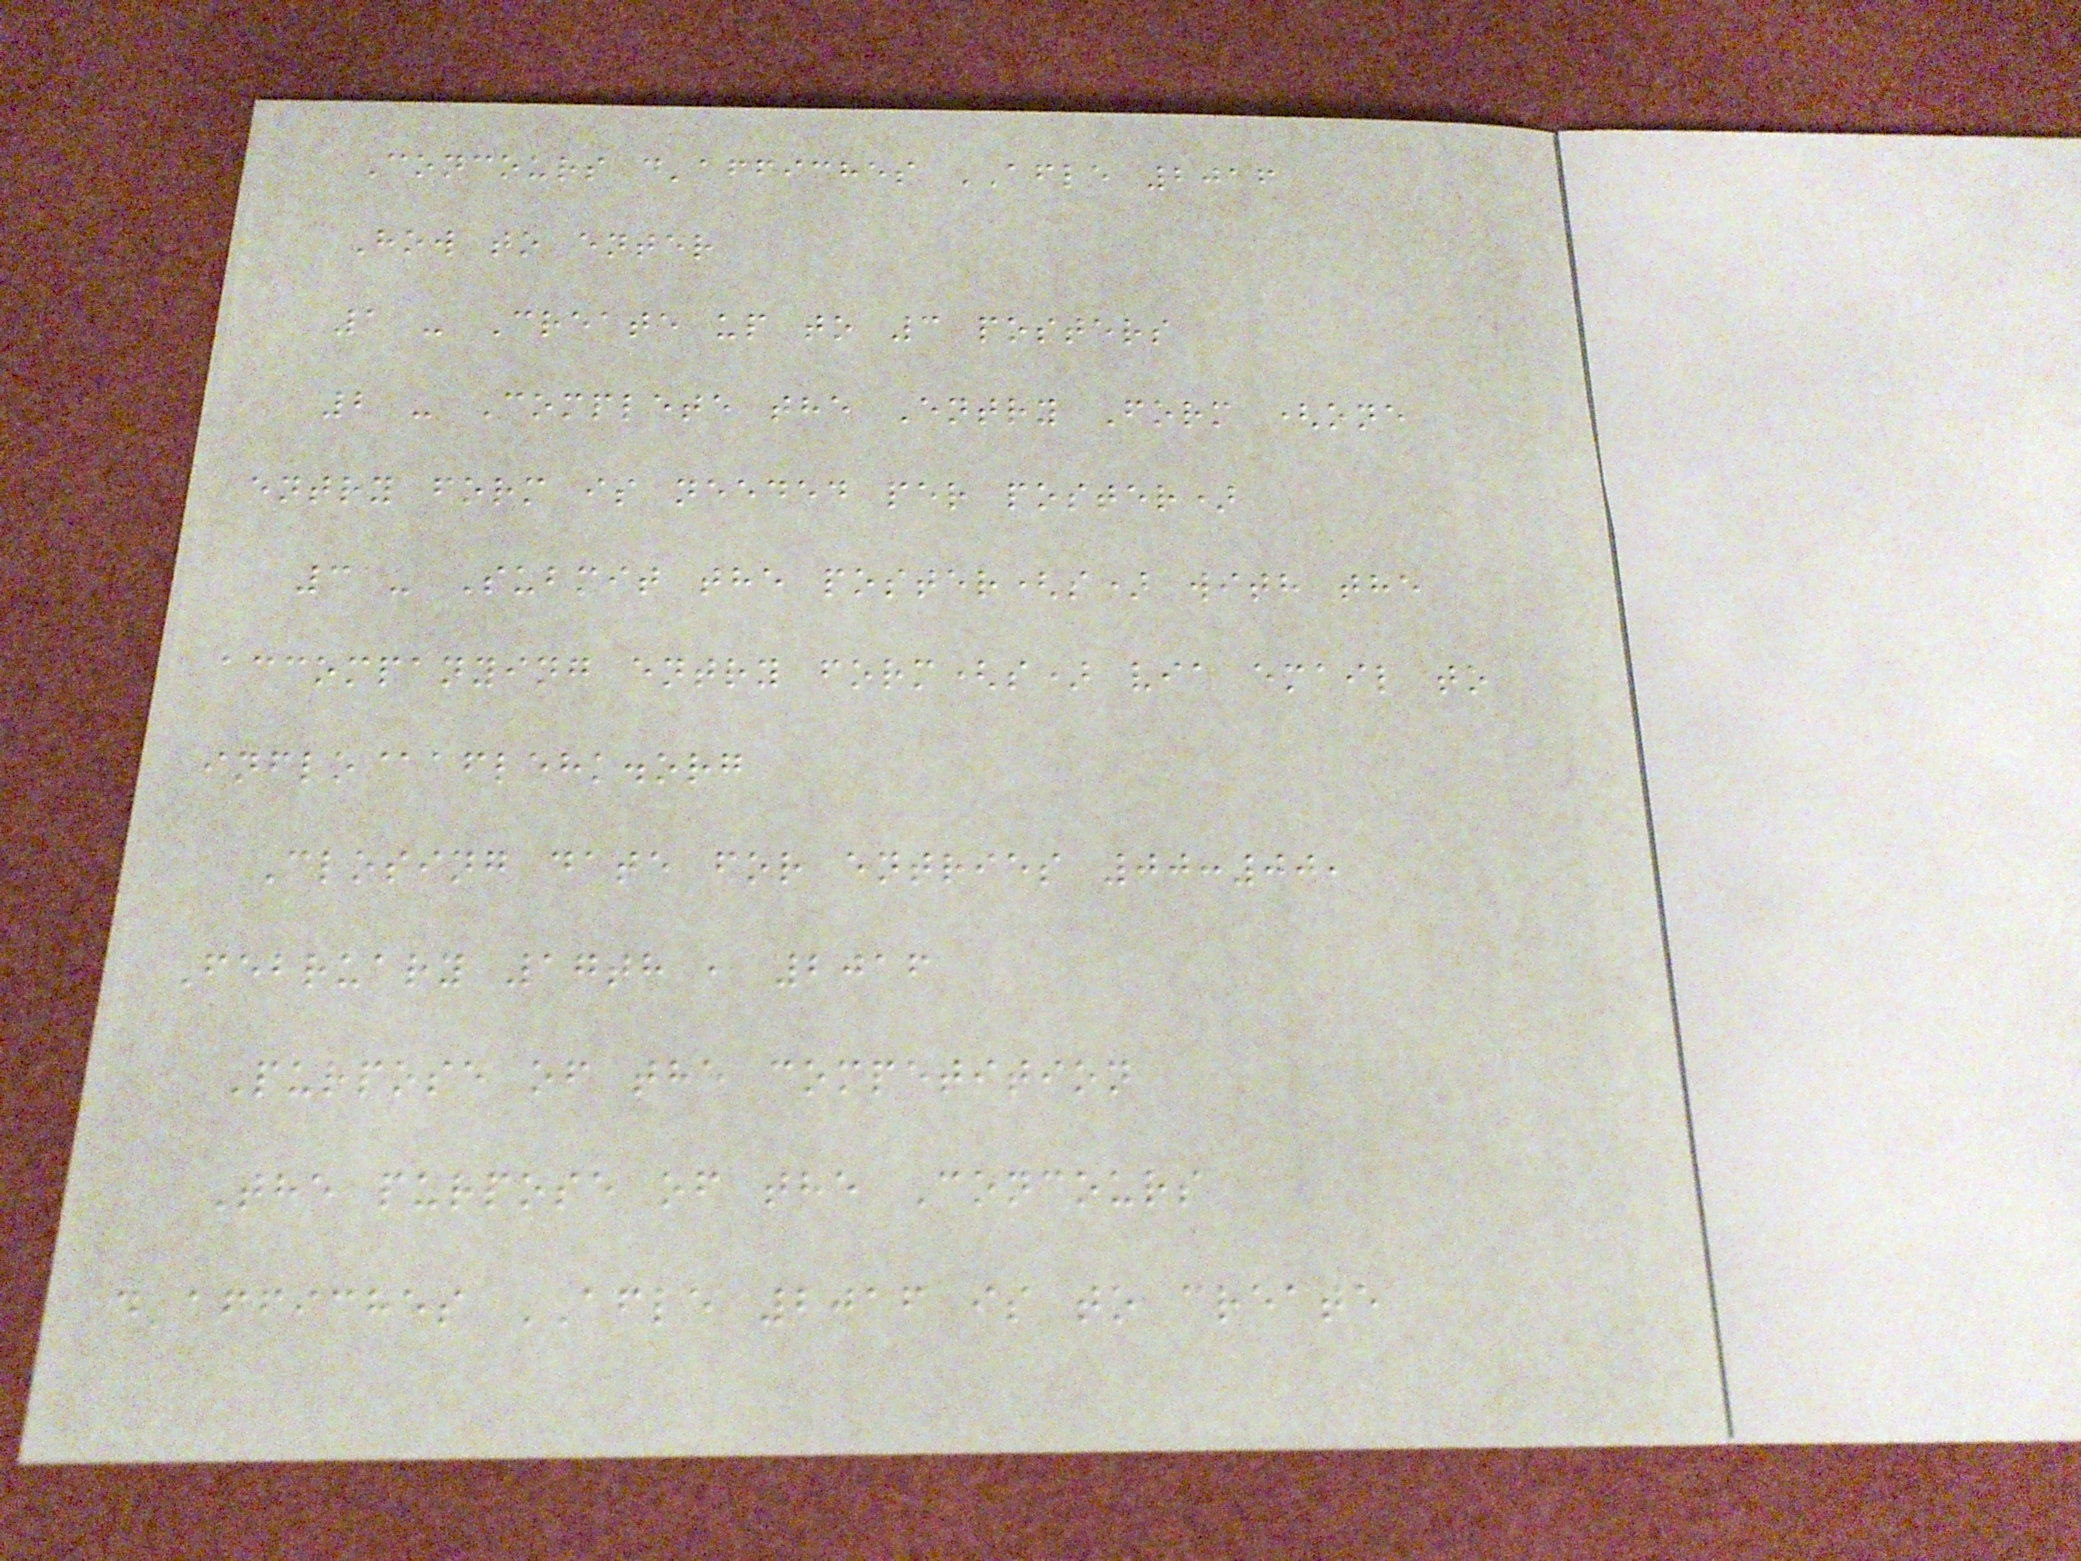Concours d'affiches AFLE 2016
How to enter
1 - Create up to 3 posters
2 - Complete the Entry Form (one
entry form is needed per poster)
3 - Submit the poster(s) with the
accompanying entry form(s) via email to
inflo@aflehk.org
Closing date for entries 00:00,
February 17th , 2016
Purpose of the competition
The purpose of the Concours
d'affiches AFLE 2016 is to create
